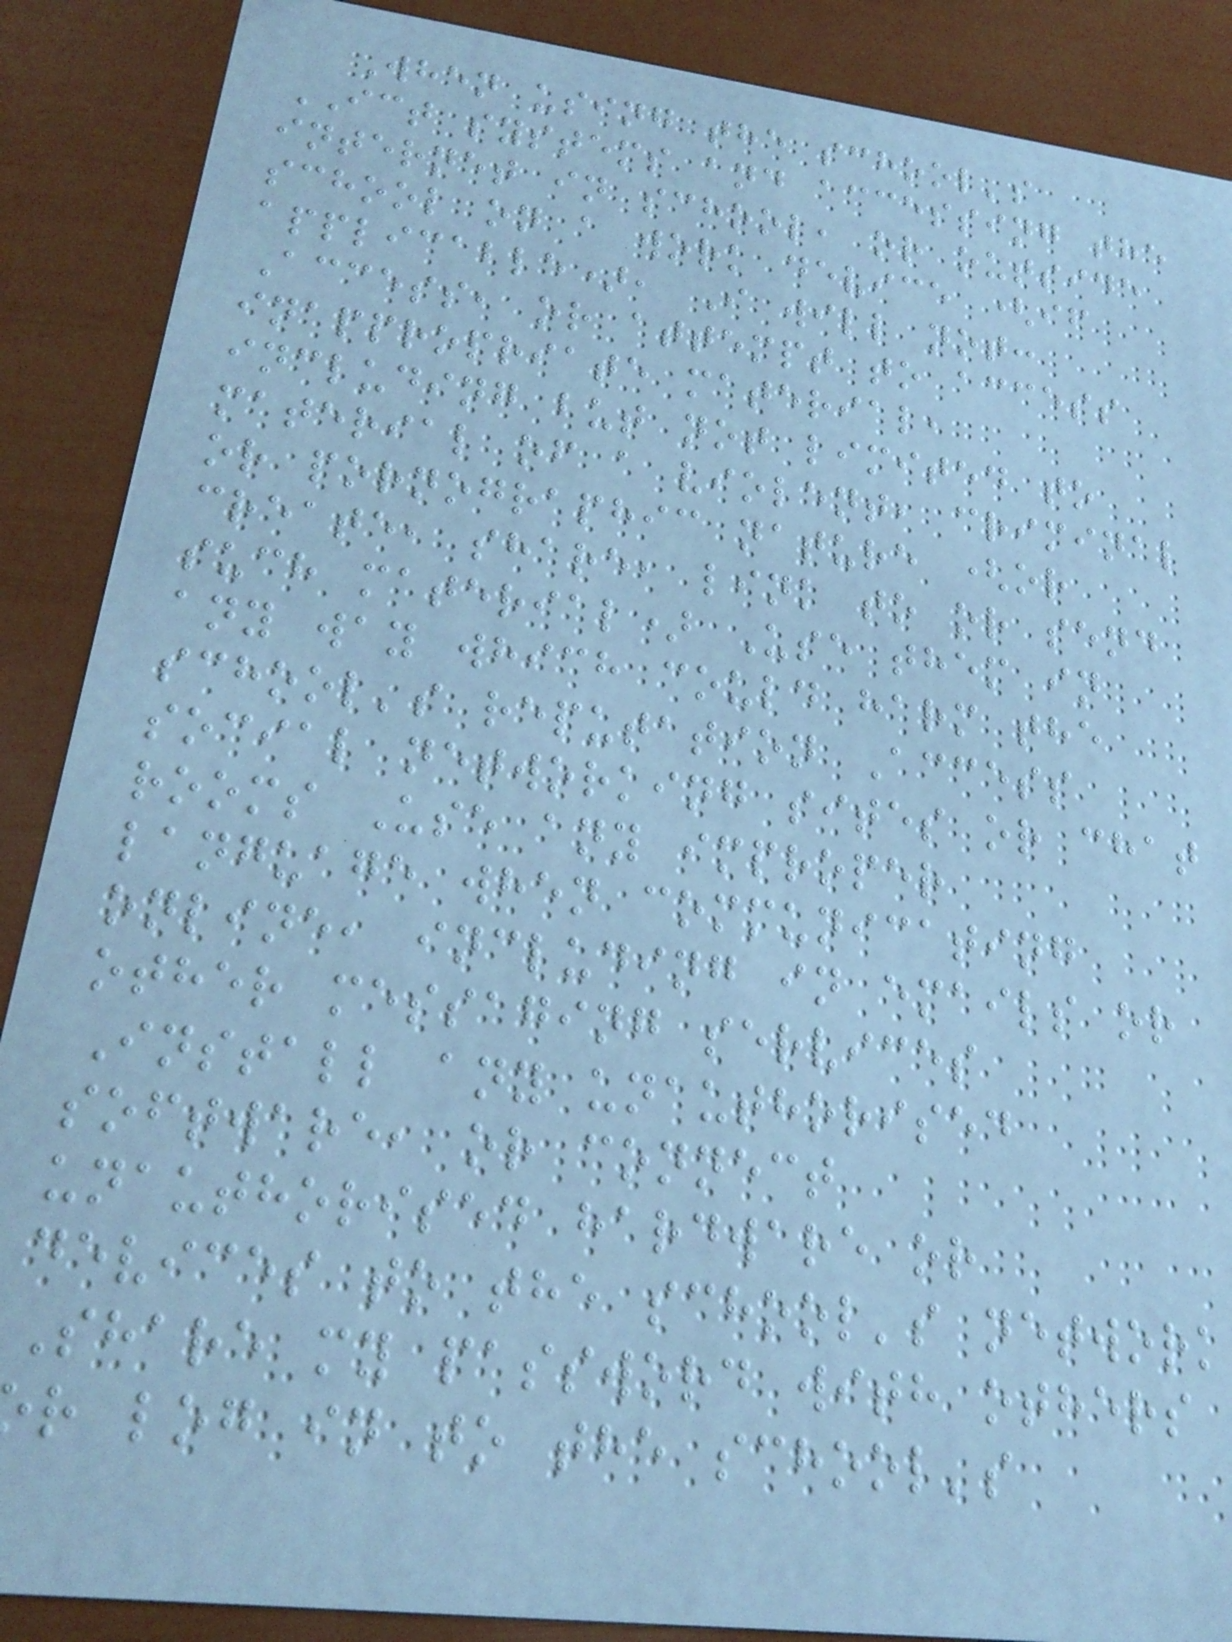When using the school's
ICT systems and accessing the
internet in school, or outside
school on a work device (if
applicable), I will not:
Access, or attempt to access
inappropriate material,
including but not limited to
material of a violent, criminal
or pornographic nature (or
create, share, link to or send
such material) Use them in
any way which could harm the
school's reputation Access
social networking sites or chat
rooms Use any improper
language when communicating
online, including in emails or
other messaging services
Install any unauthorised
software, or connect
unauthorised hardware or
devices to the school's network
Share my password with others
r log in to the school's
